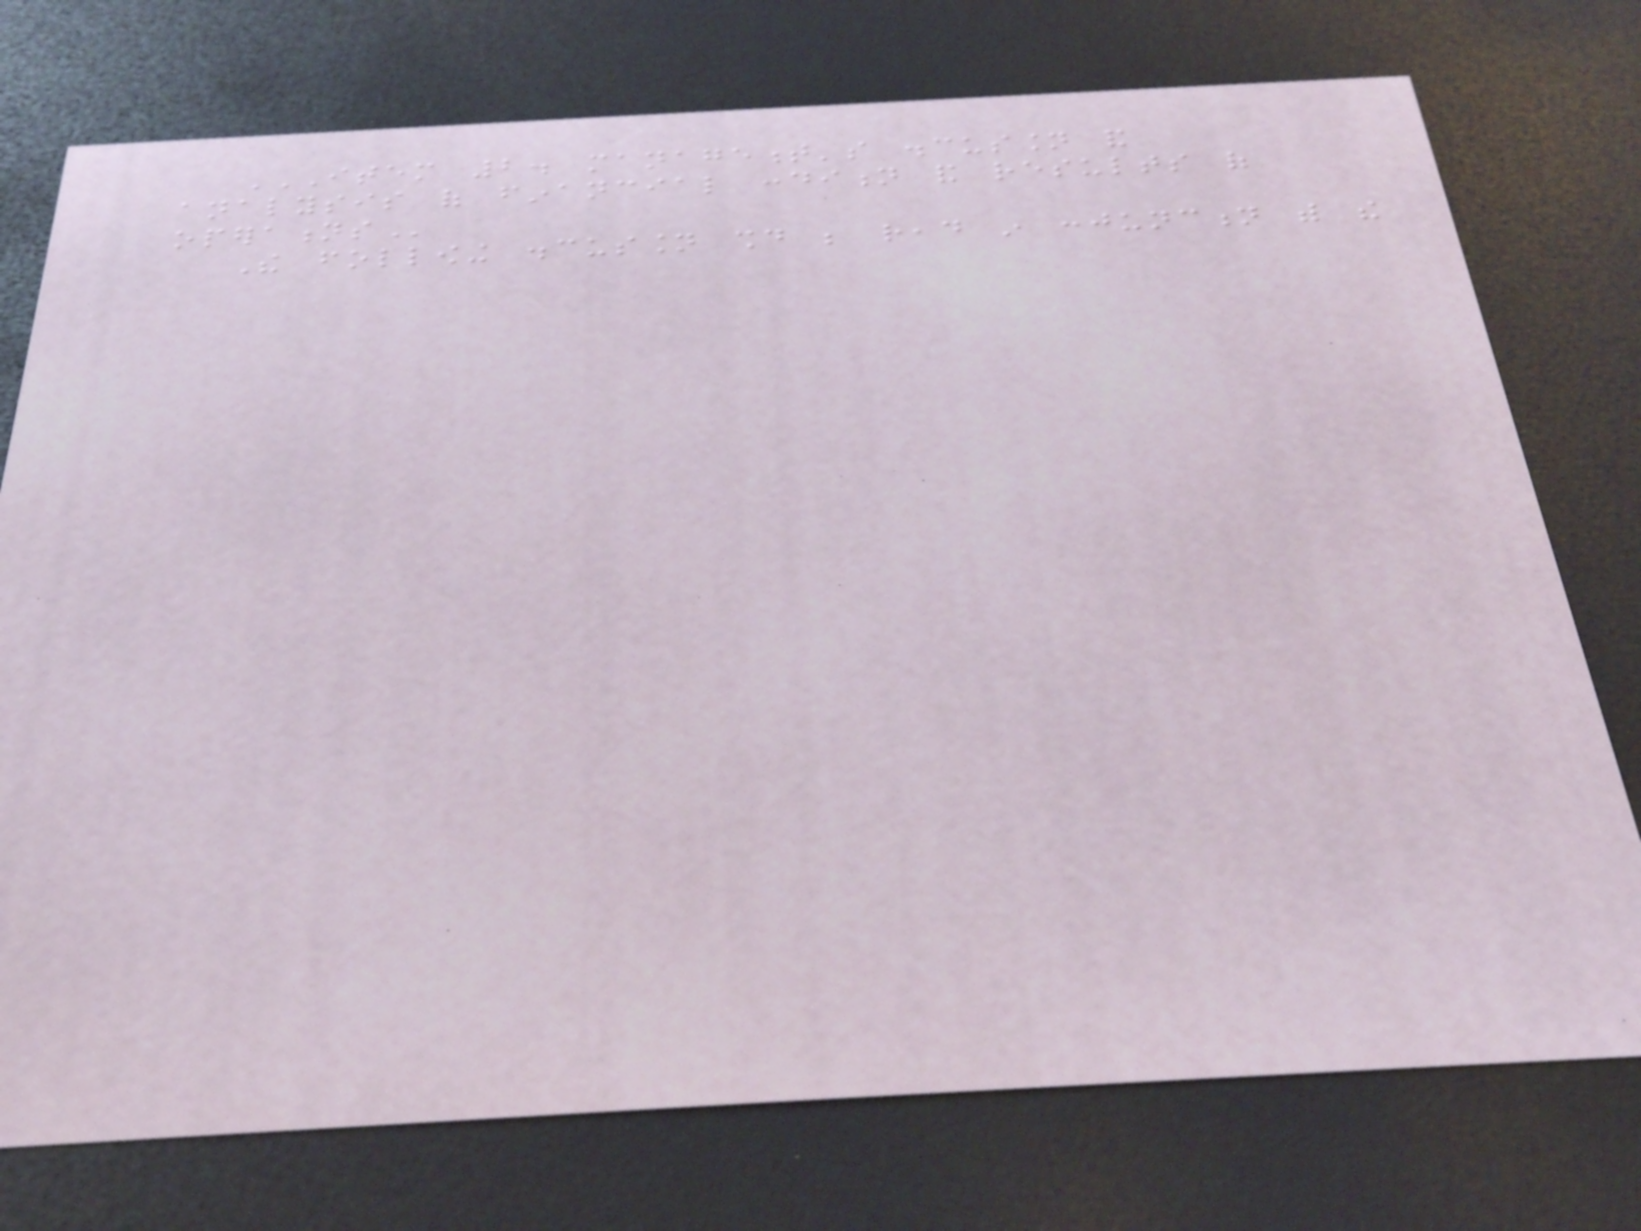ITEM 2. MANAGEMENT'S DISCUSSION AND
ANALYSIS OF FINANCIAL CONDITION AND RESULTS OF
OPERATIONS
The following discussion should be read in conjunction with the
